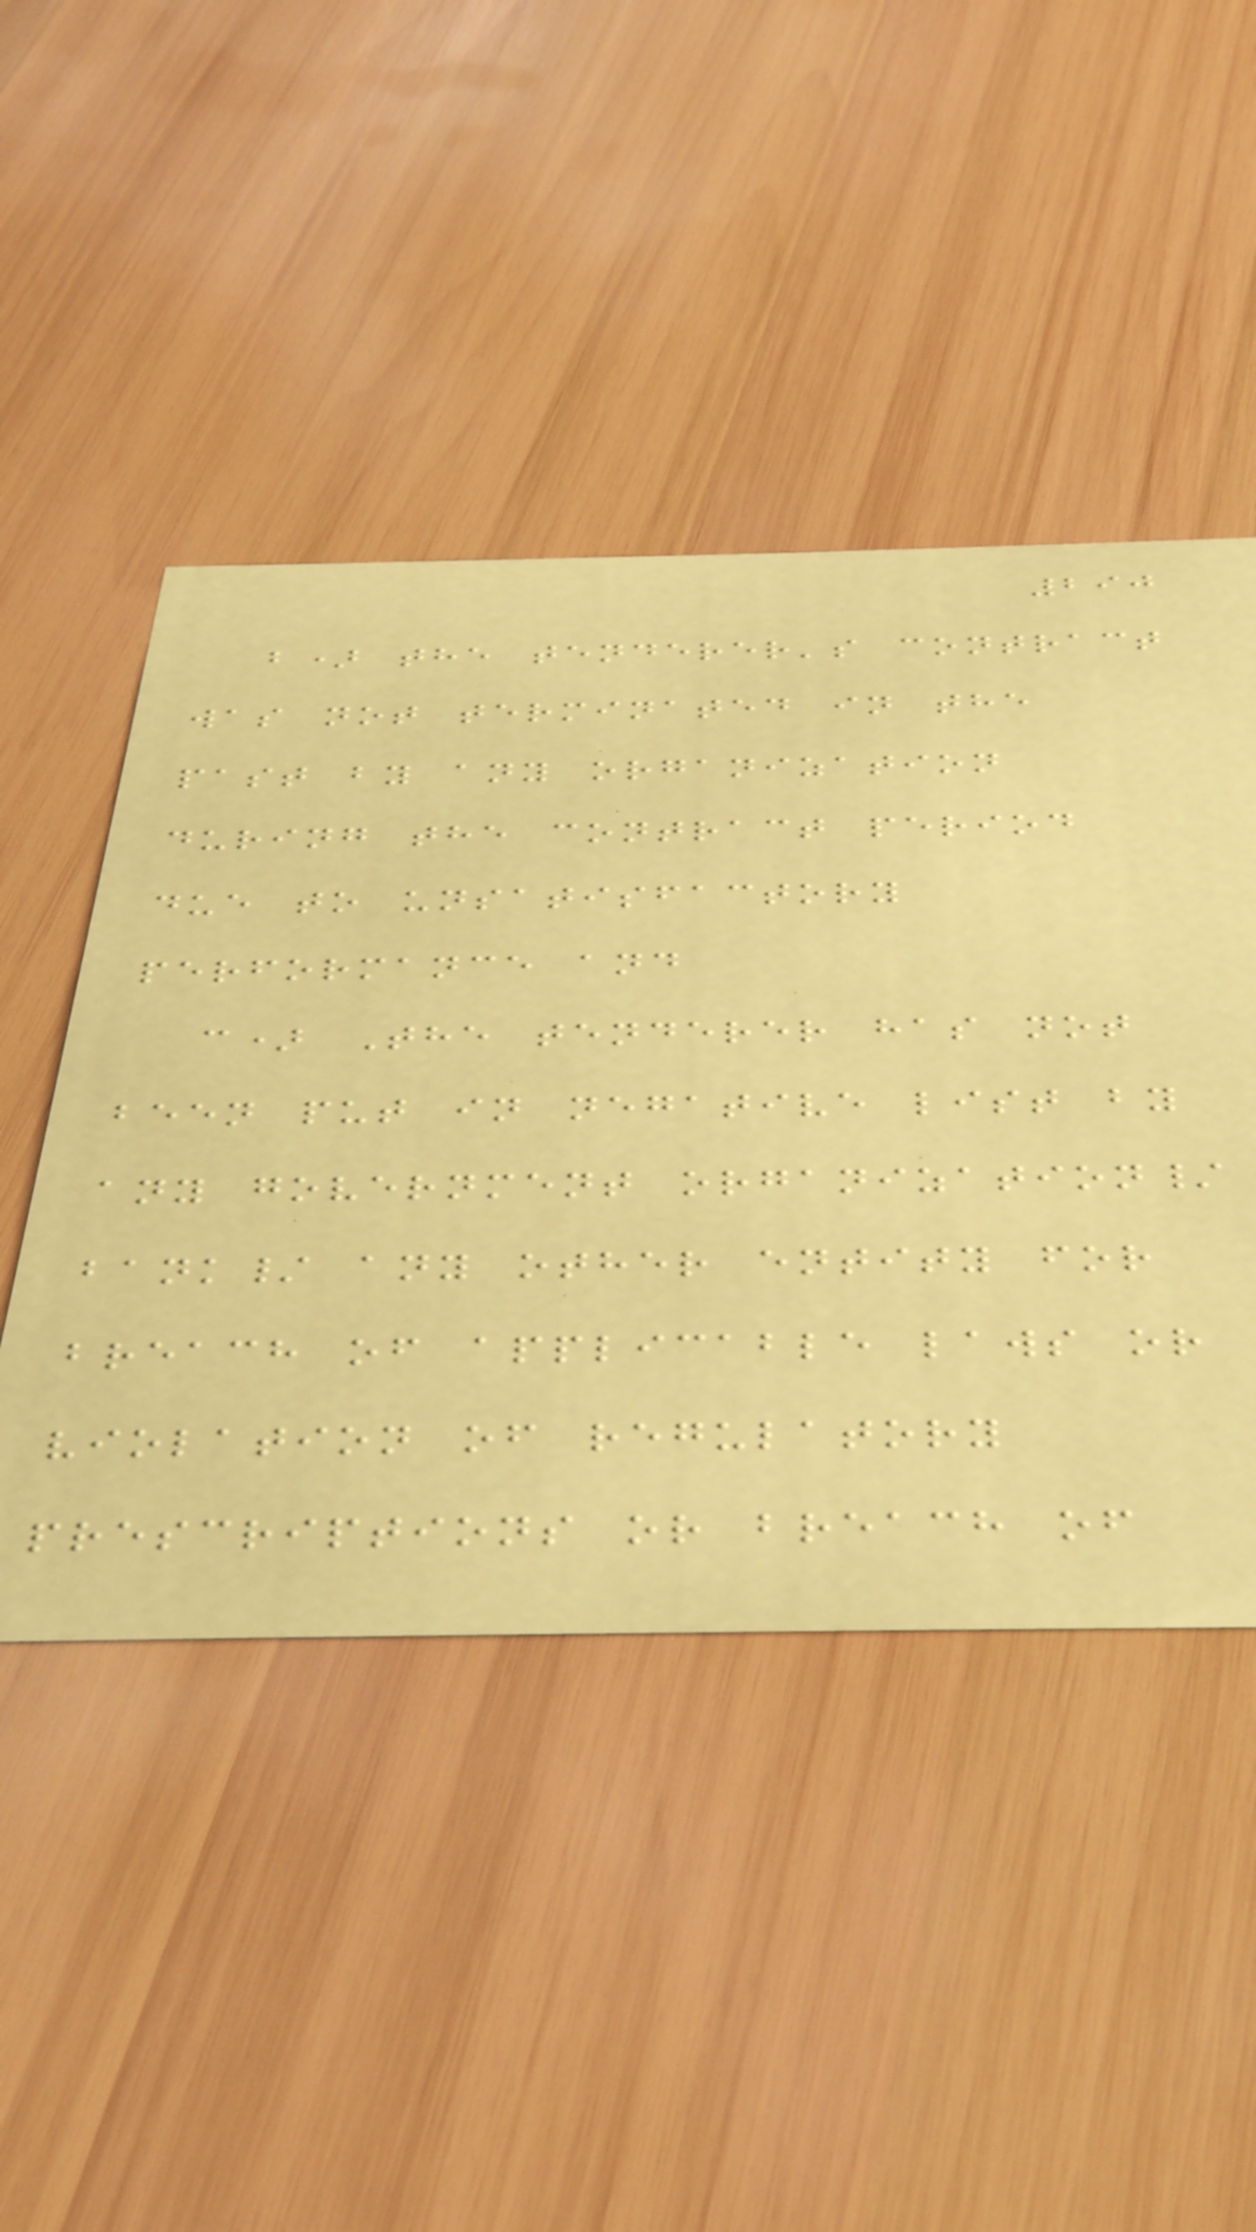290
b) the tenderer's contract
was not terminated in the
past by any organization
during the contract period
due to unsatisfactory
performance and
c) The tenderer has not
been put in negative list by
any government organization/
bank/ any other entity for
breach of applicable laws or
violation of regulatory
prescriptions or breach of
